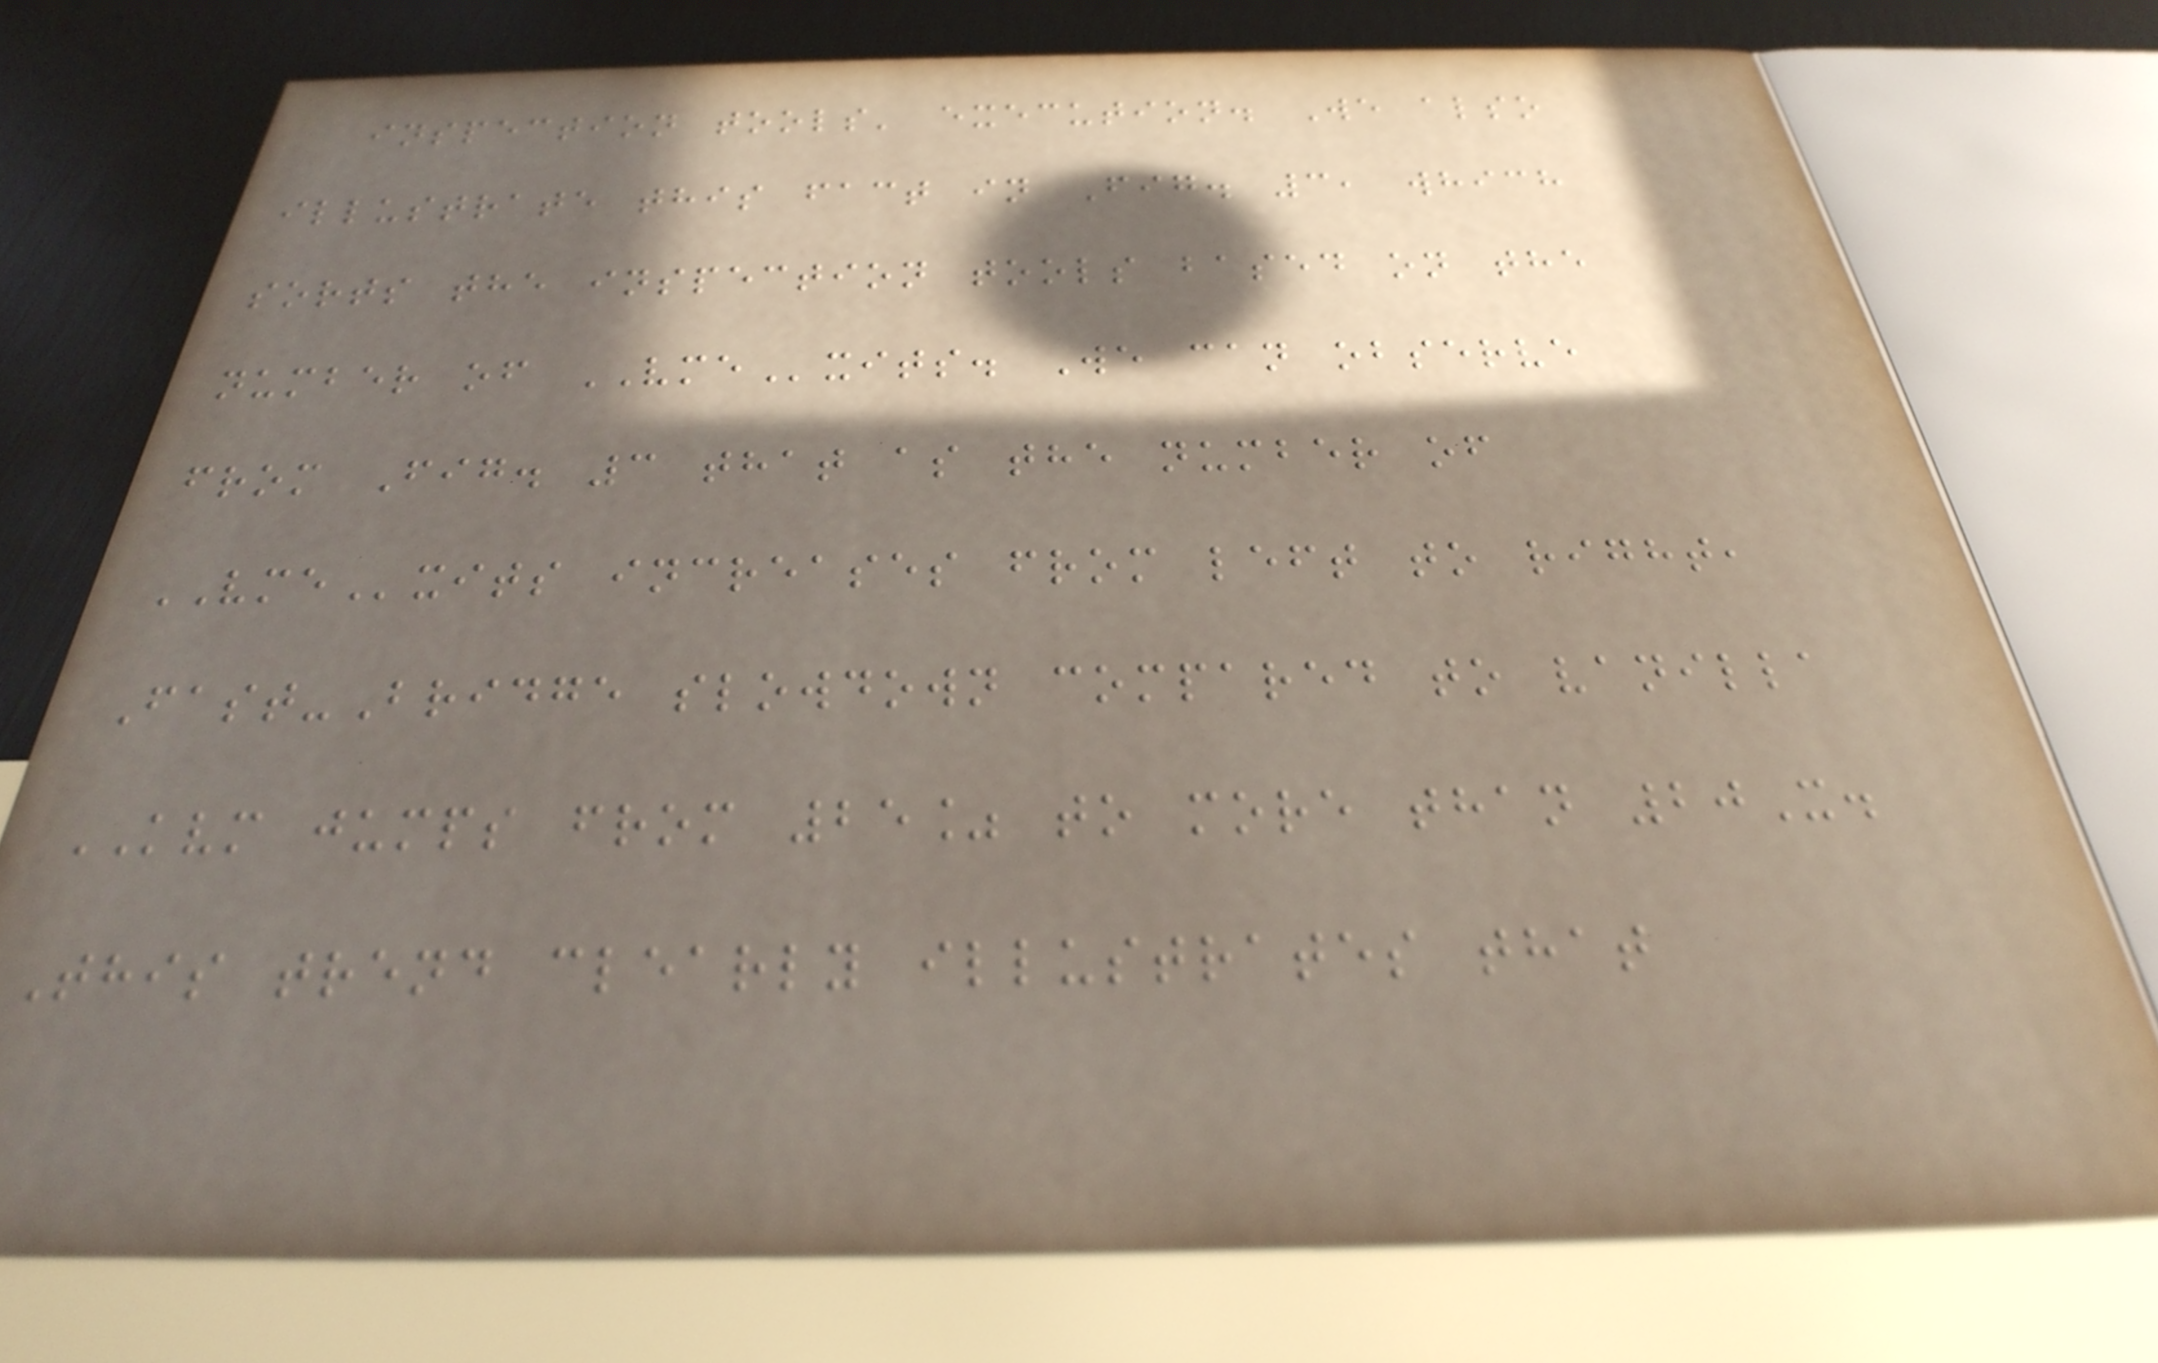inspection tools' execution. We also
illustrate this fact in Fig. 3, which
sorts the inspection tools based on the
number of VMExits. We can observe
from Fig. 3 that as the number of
VMExits increases from left to right,
Fast-Bridge slowdown compared to vanilla
KVM jumps from 25% to more than 20X.
This trend clearly illustrates that
